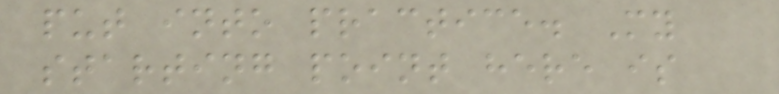put into practice. My
starting point here is
